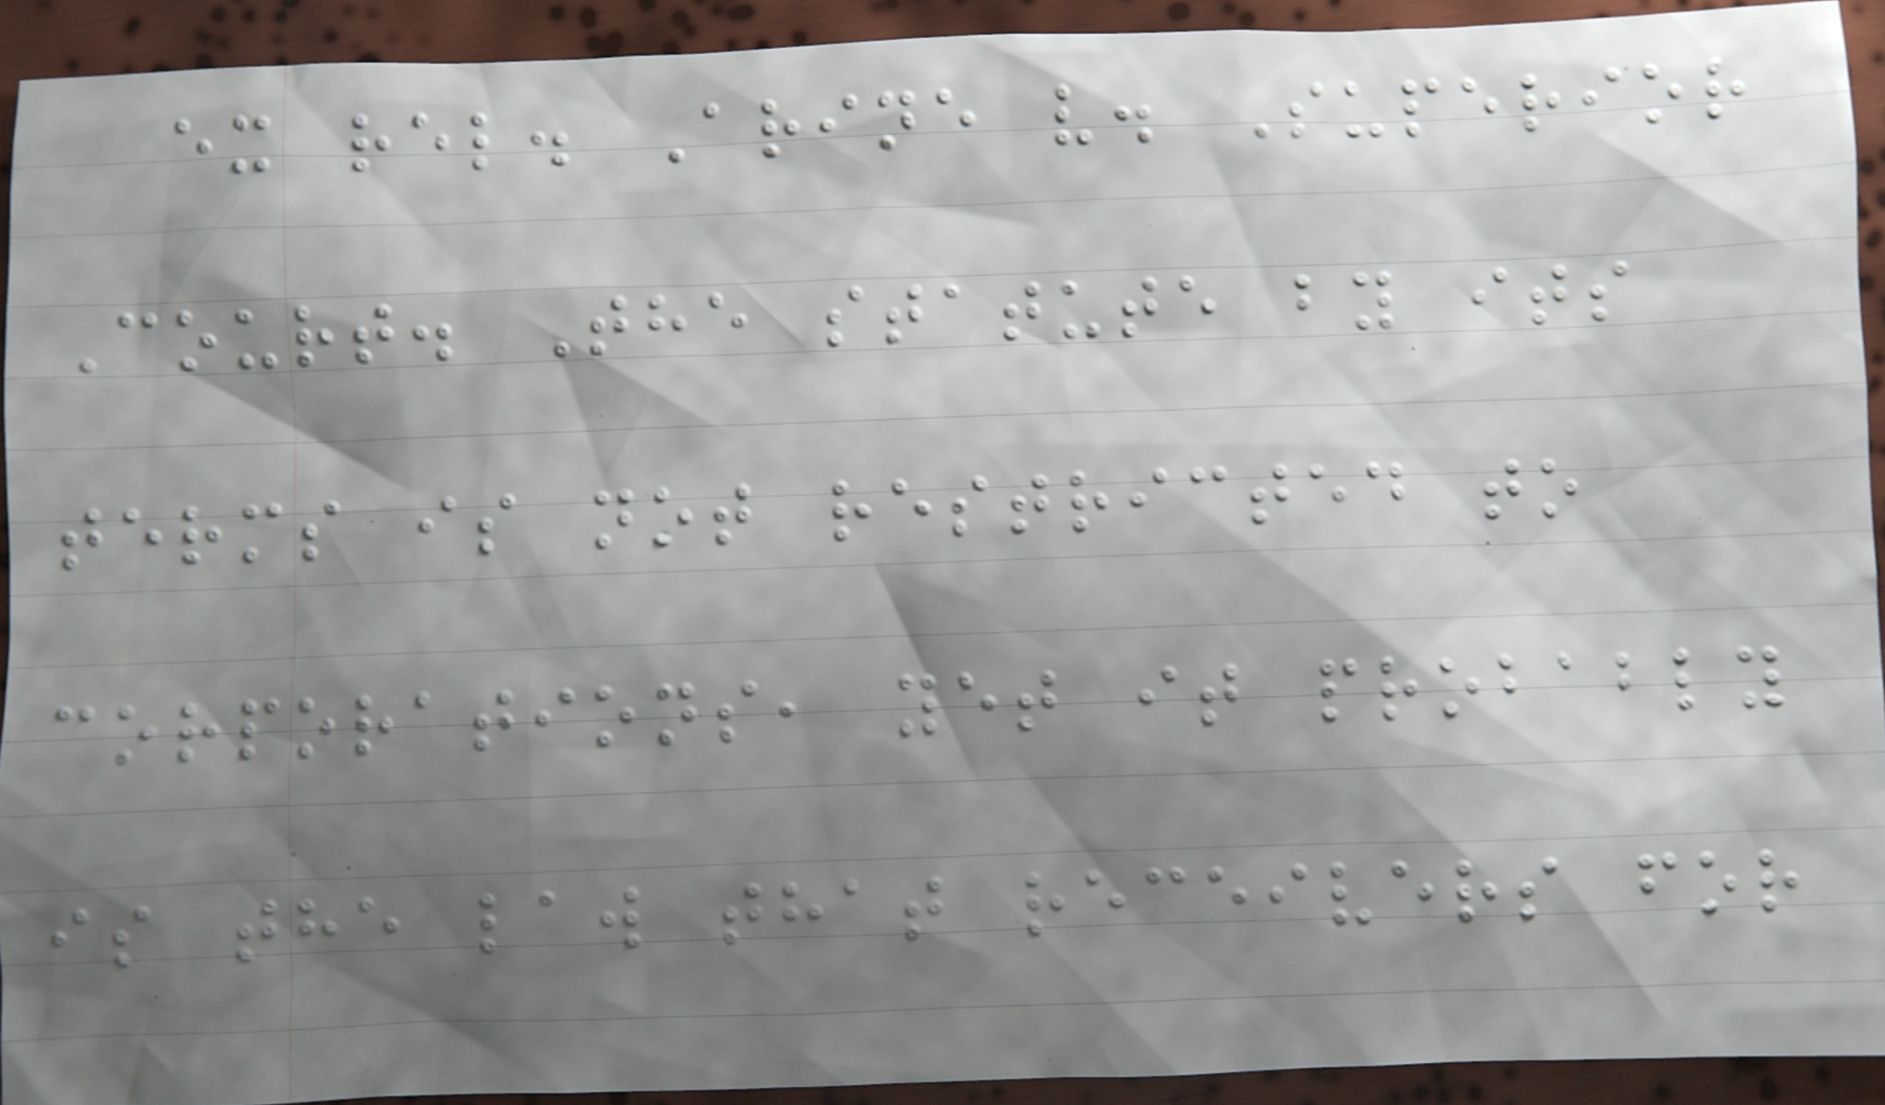ex rel. Arine v. Superior
Court. The statute by its
terms is not restricted to
corporations, yet it probably
is the law that receivers for
